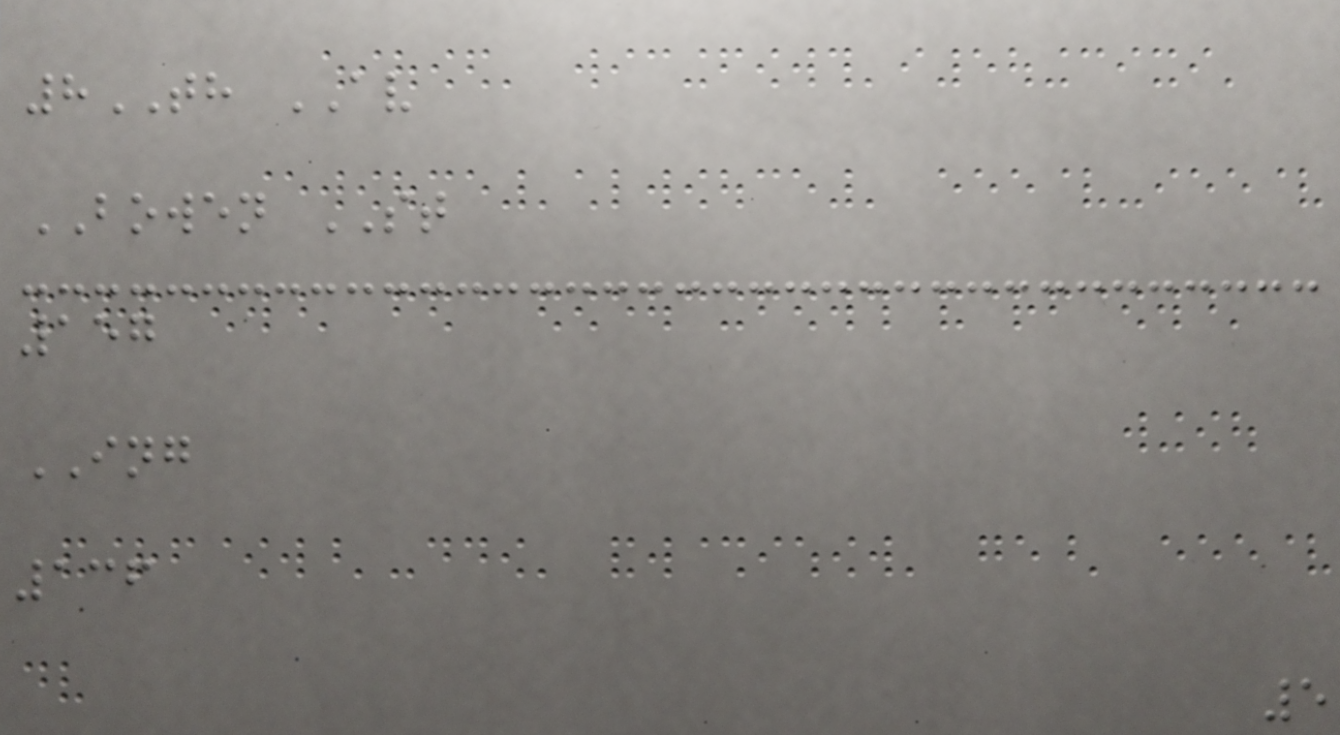8TH AV
BOWEN ST
157
ING
136
5
